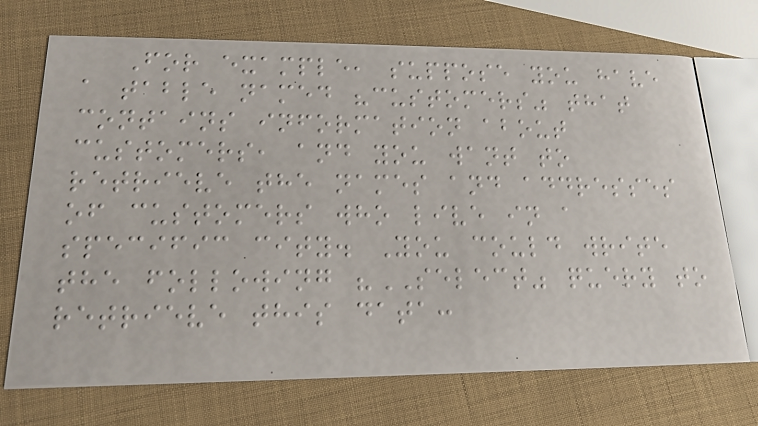For example, suppose you have
a table named "customers" that
contains information about
customers, and you want to
retrieve the names and addresses
of customers who live in a
specific city. You could write
the following "SELECT" query to
retrieve this data:
